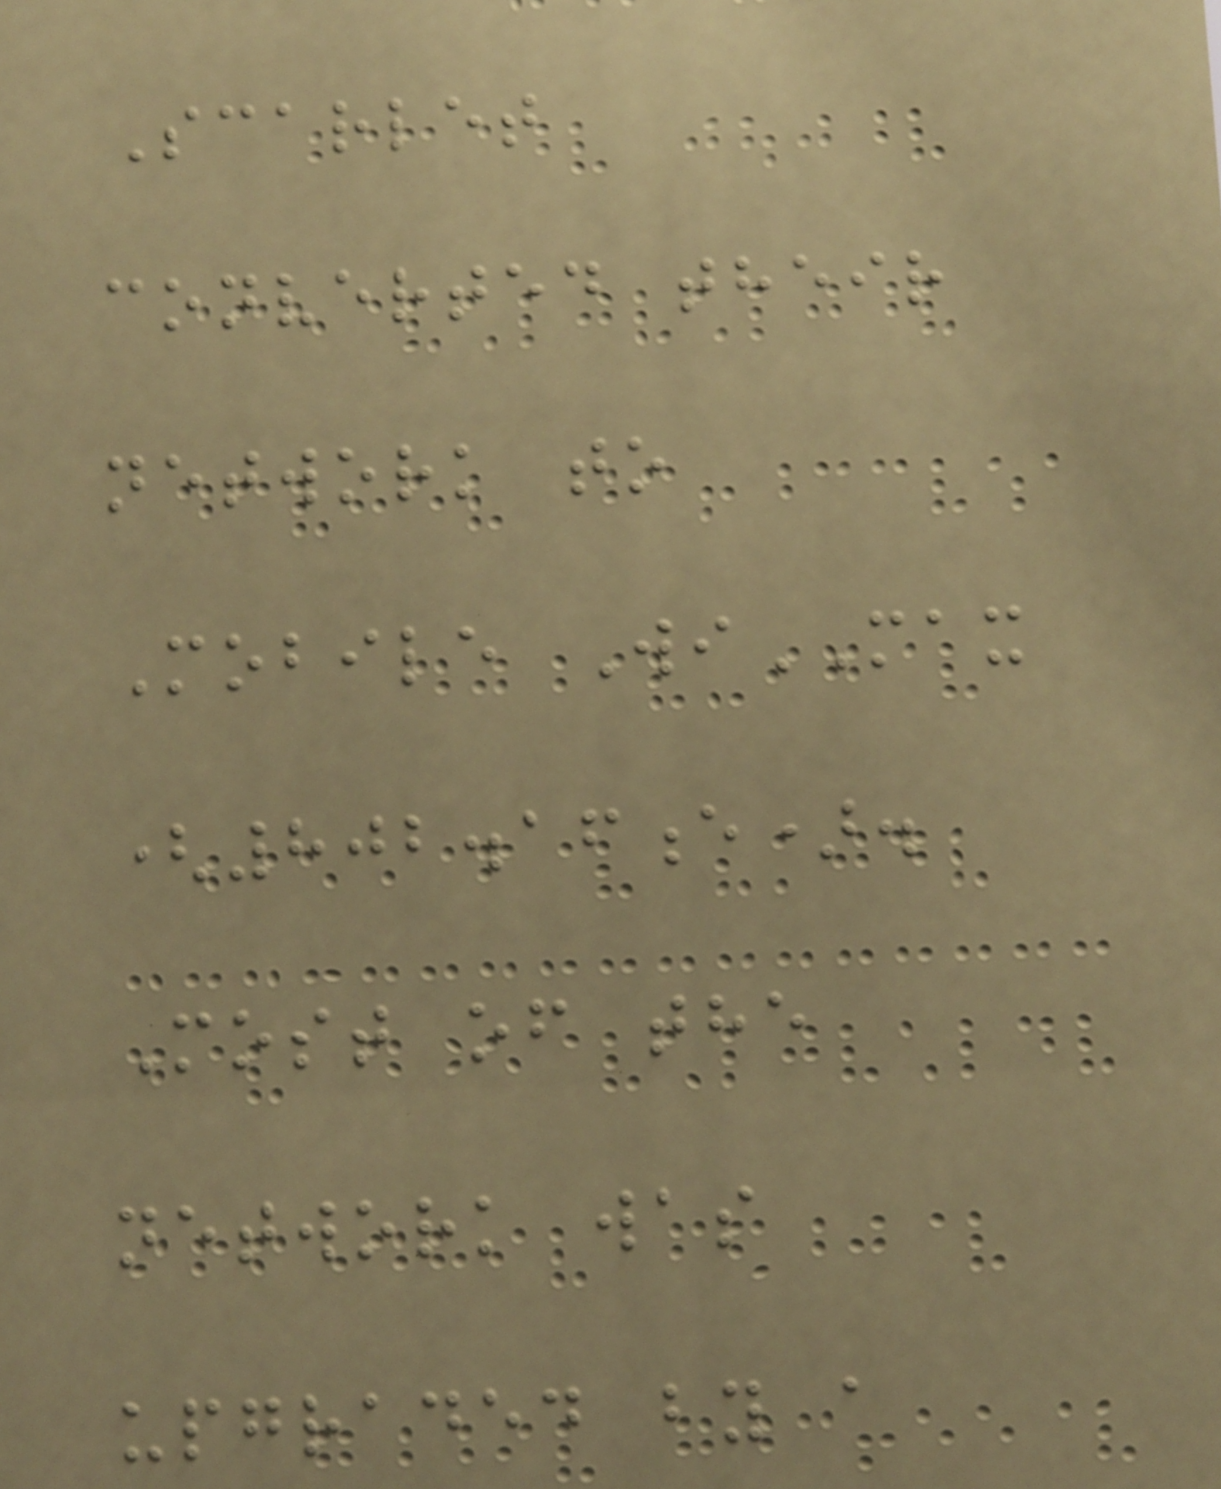Scarlet
converted their
network to
Mobile WiMAX
(802.16e).
Most of the
network was
upgraded by a
